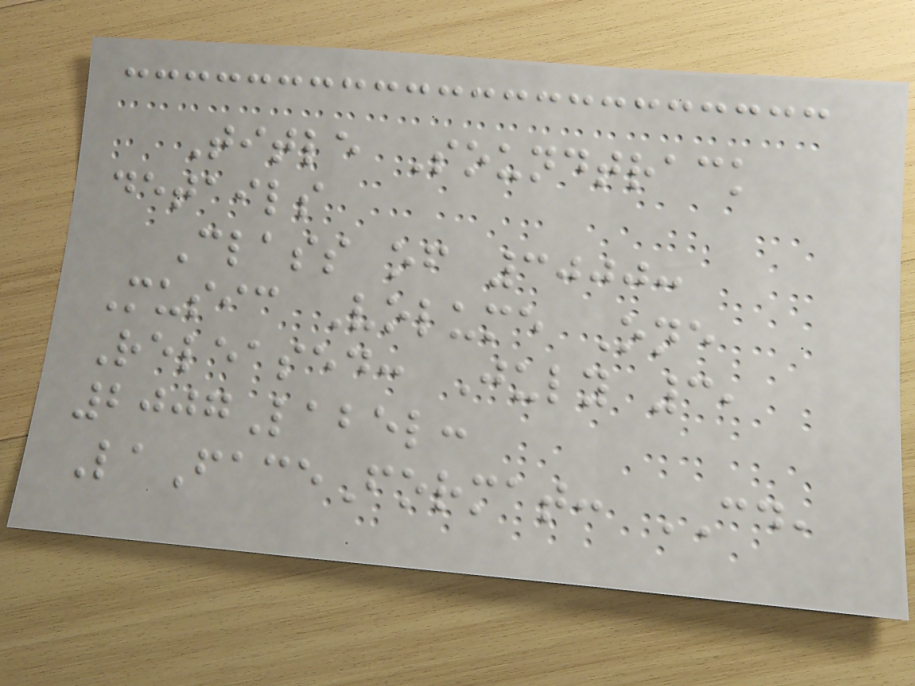Title Soundtrack
details
Class of 3000:
Music Volume One
Released: July 3,
2007Label:
LaFaceFormat: CD,
